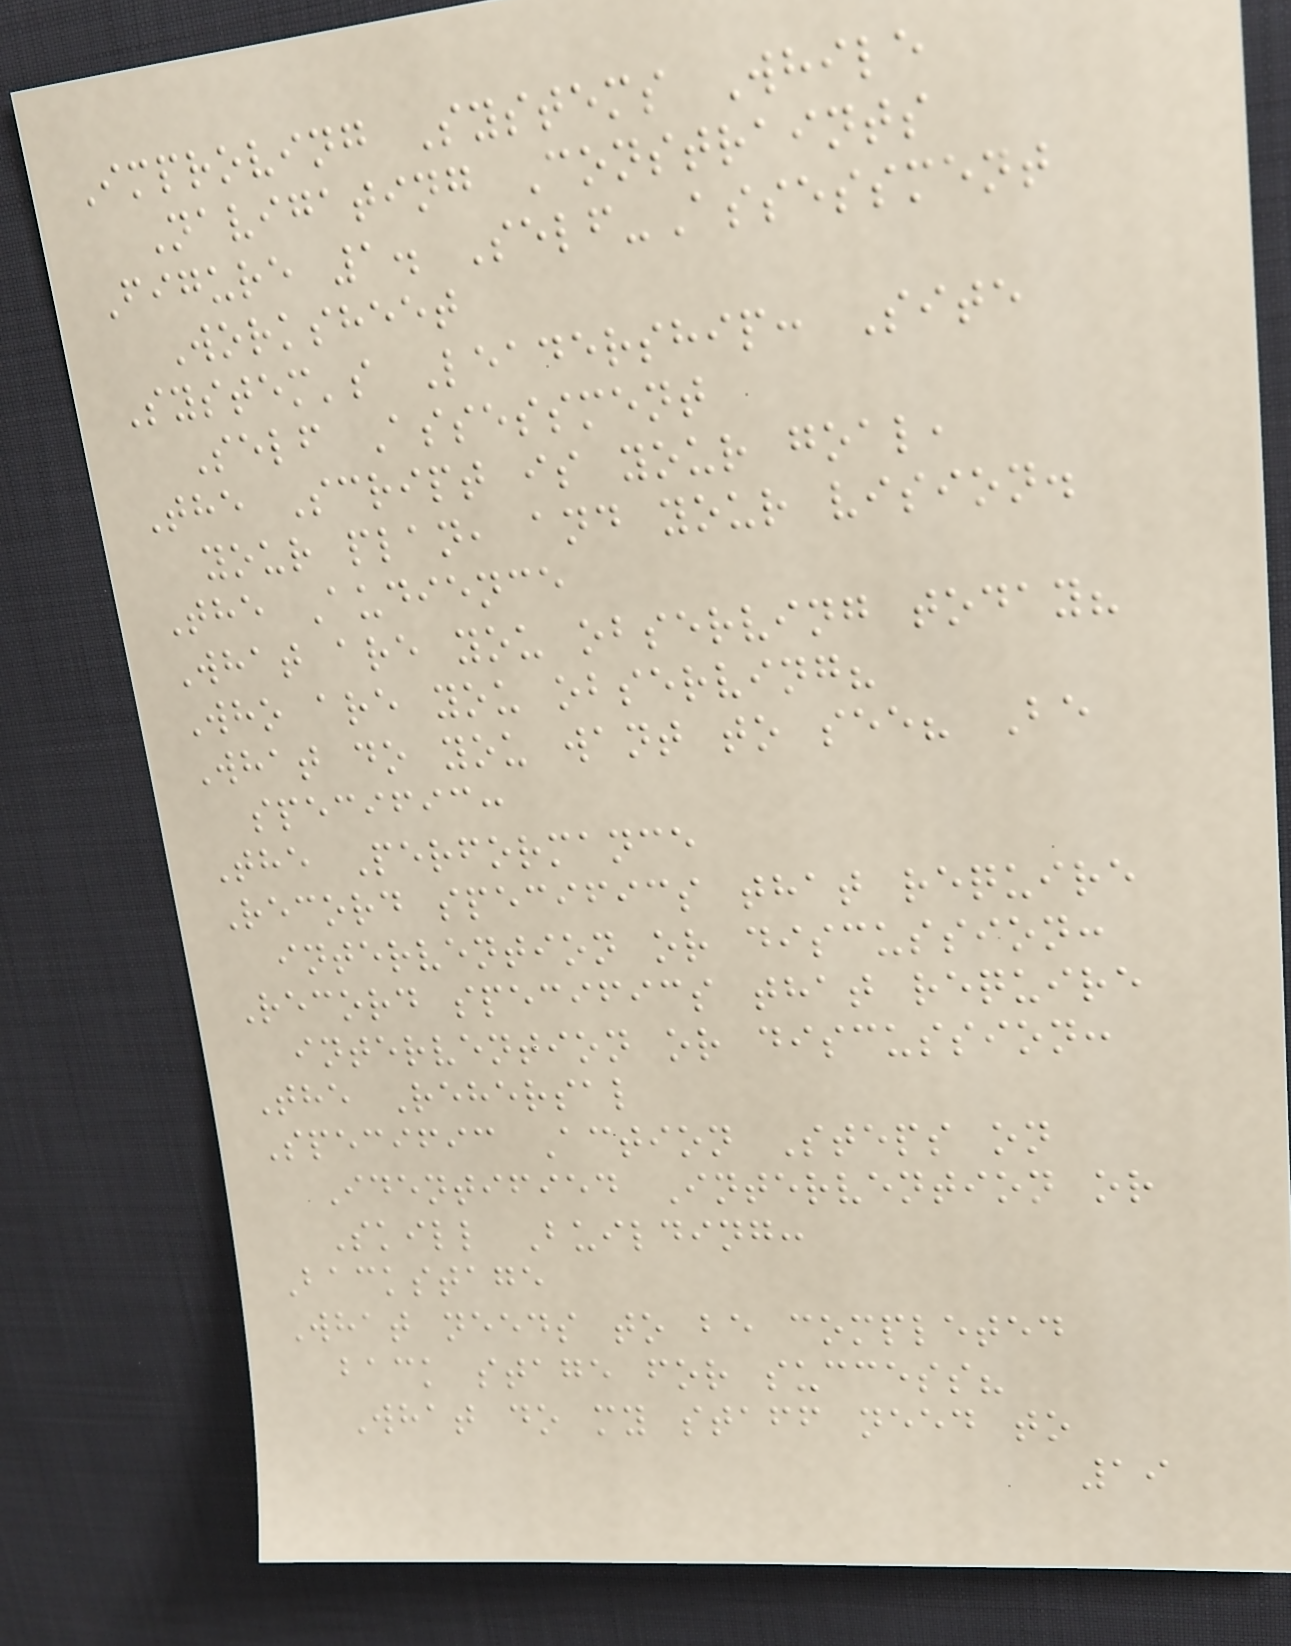Improving Systems While
Navigating Constraints
Figure 1. Self-Assessment
Worksheet
System's Leadership: Site
Self Assessment
The Script is your goal,
your plan, and your vision.
The Audience
What are you observing today?
Who are you observing?
What do you want to see? Be
specific:
The Performance
Record specifics that require
intervention or discussion:
Record specifics that require
intervention or discussion:
The Rehersal
Specific Action Steps on
Identified Intervention or
Skill Building:
Backstage
What needs to be completed
back stage for success?
What do my staff need to
19
